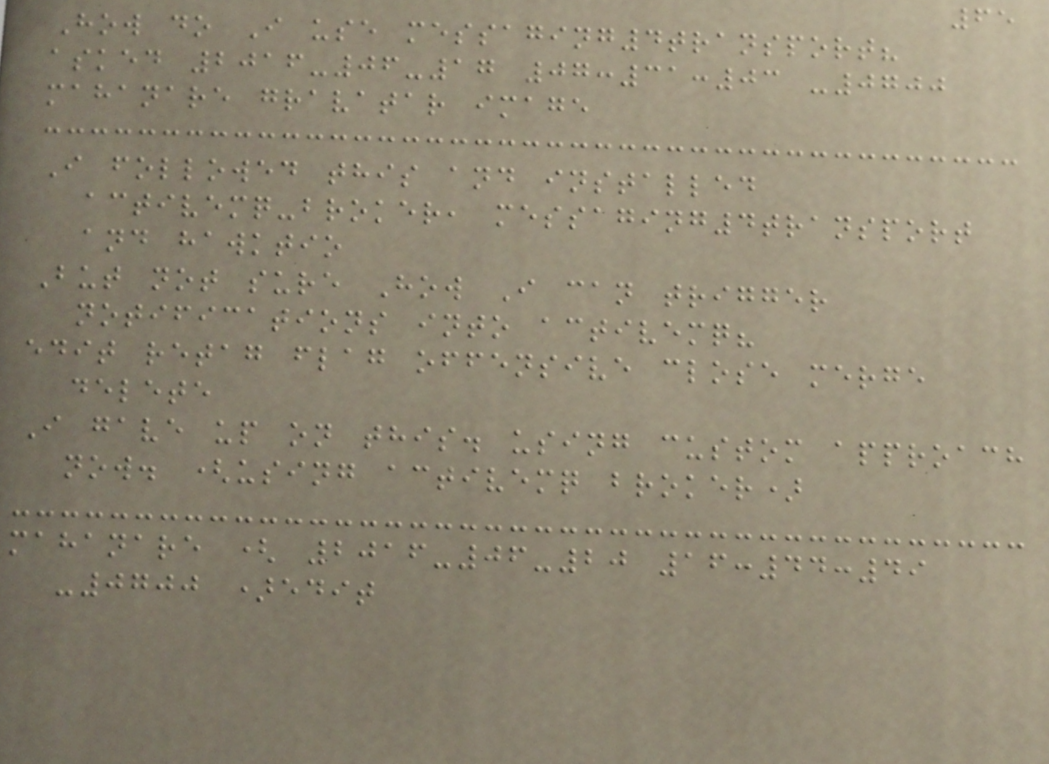65
How do I use messaging4transport?
asked 2016-06-17 07:31:03 -0700
mahanare gravatar image
I followed this and installed
activemq-broker, messaging4transport
and hawktio
But not sure How I can trigger
notifications into activemq?
edit retag flag offensive close merge
delete
I gave up on this. using custom approach
now. (using activemq broker)
mahanare ( 2016-06-20 16:44:49
-0700 )edit
